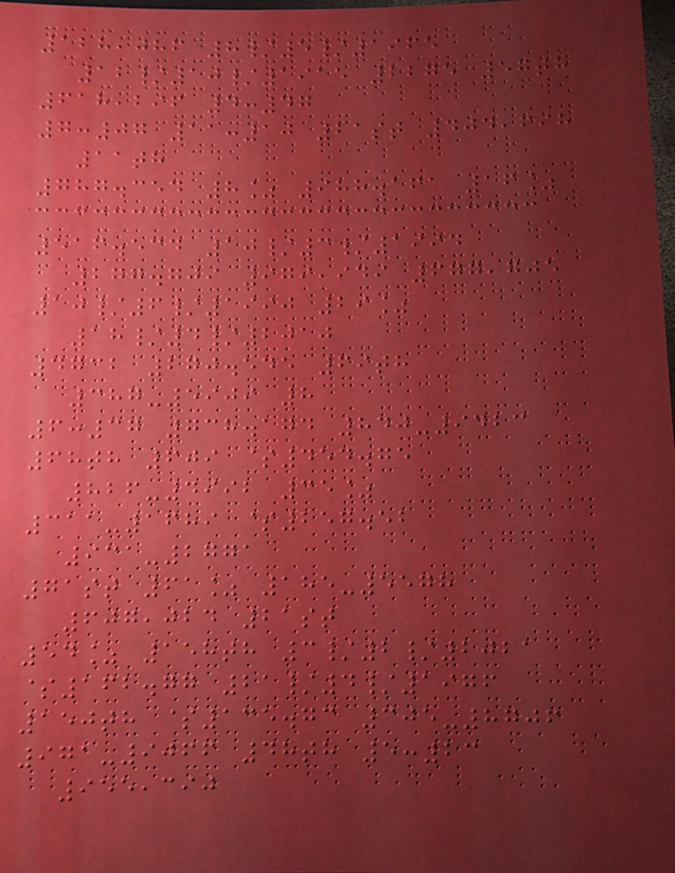128,086 8/5/1965
12/10/1915 2275 57th
618,296 4:47
7:07 11:10 21st 404,698
11th
787.354 8% 988.161 16%
516.534 10/3/1994
277.709 979,949 677,705
10/6/1990 29%
18/4/2010
4732 270.545 69th
387-5909 8
6:37 738.174 840-9423
68th 609 $454.75
826-4992 35%
311-1689 $257.52
931-2771
71st 61% 185-5578
607,024 21st
54% 158th 3/2/2021
$162.77 21/4/1976
150th $135.73 305-8706
971-9066 48th 5:23
955,390
